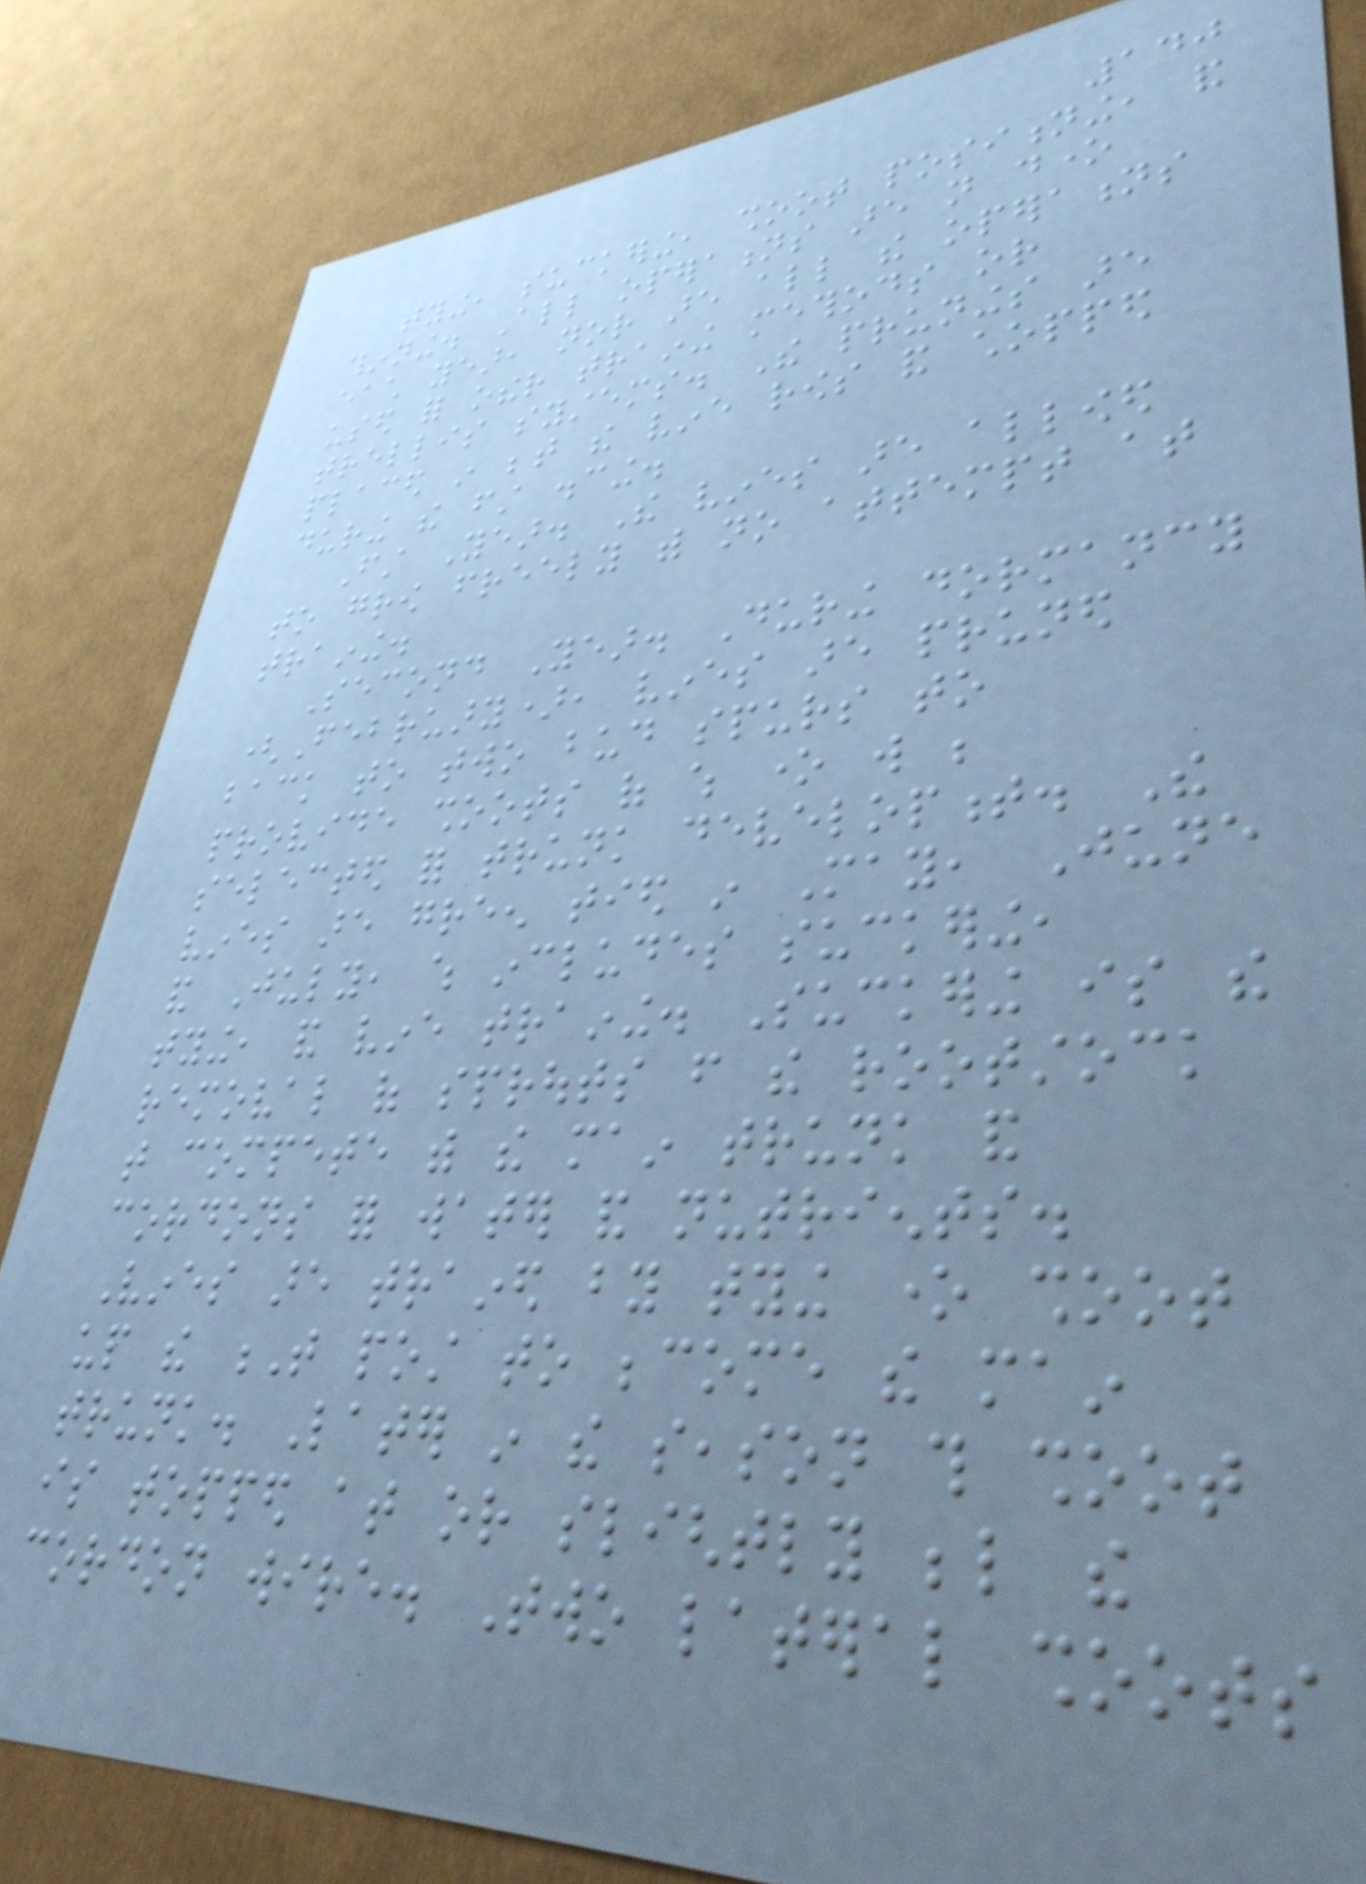140
tying, suckering, shoot positioning, and
thinning. All operations are not done
each year, nor are all the operations
used for other training methods or
trellis systems. The prunings are
placed in between the vine rows and chopped
during the first discing.
First Year. The vines are allowed
to grow freely with no attempt at
training.
Second Year. During dormancy
(February), vines are pruned
back to two bud spurs to
provide shoots of which one will be
selected for trunk development. The
vines are green tied in May, June
and July, which includes suckering,
tying, and vine training. Suckering is the
removal of sprouts from the rootstock
that compete with the main trunk and
cordons for water and nutrients.
Vines are trained by tying one shoot
up the T post to become the main
trunk. Later in the season this shoot
is topped at or slightly below the
cordon wire. Two lateral shoots
